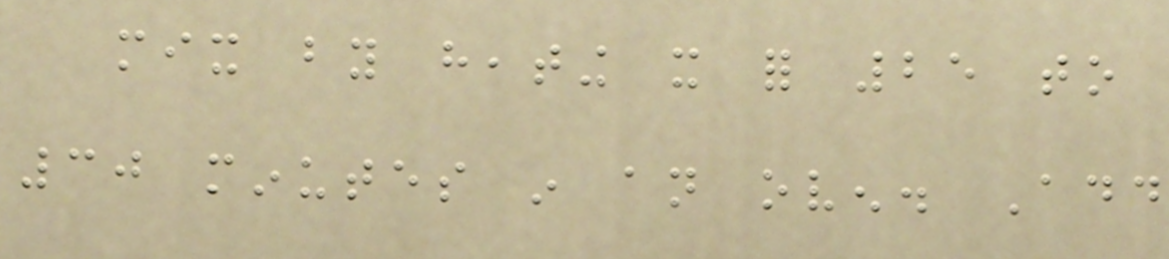mix by heating it for 25 to
30 minutes in an oven. Add
